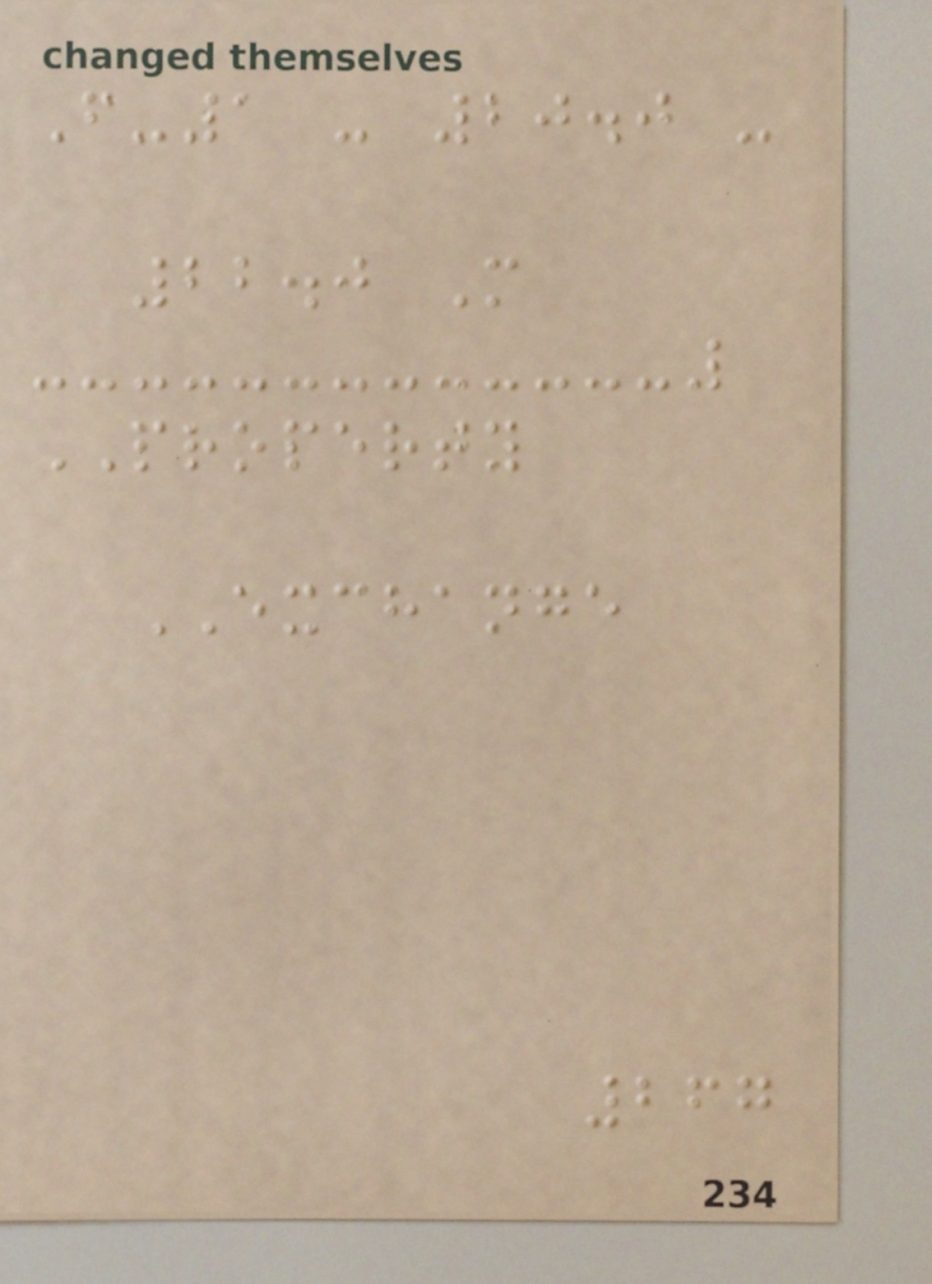F-1 - 20.0 -
22.0 M
PROPERTY
EXCHANGE
267
